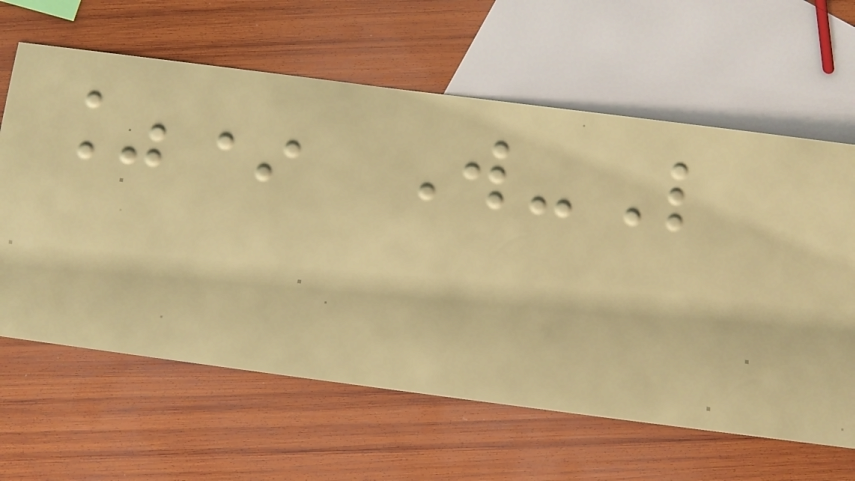%* W-L
